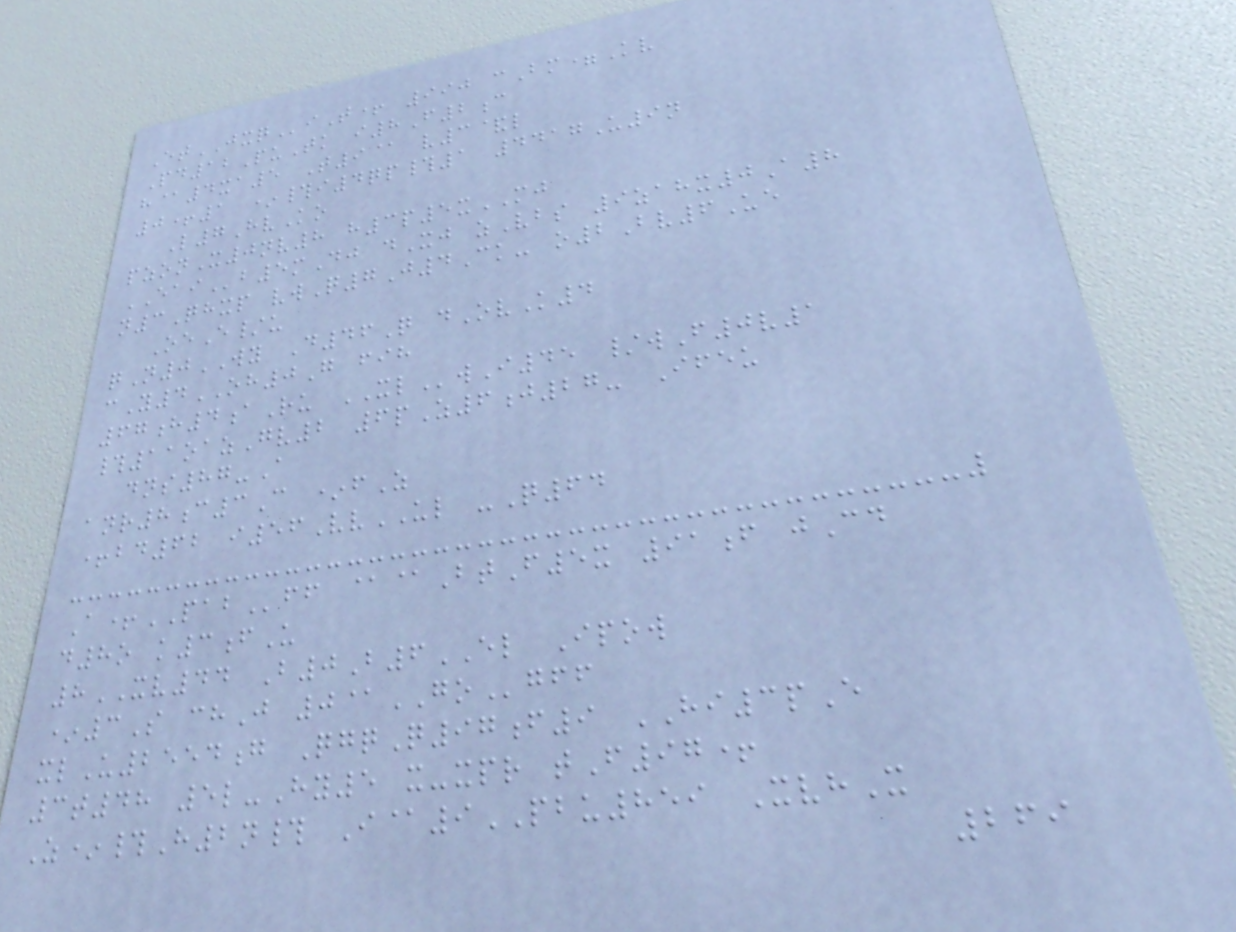EtJXQiT+ 990 cBm=Kv
Pd12PuTk i8F2c
h@4xa5 T9@ v3&l
0+1 *#i4qp#1 4417U9n
L7HvKo
pzonX0nv8 h3p5xMJ
EAIb5mDj dXj zVbs 9zahx0A8
n3Qhxp vwQ7J4Ck- o2Bv6Ue
OeE/u
qN0WY D46Q dOvK4
cY4OH0G fih
67h4aRu XLwI45 /wF0v1
#11oazGv2 6pZ6j27- Ifeu
dns87-A
anr8c3C *fZ
+bd62 i56VvUL -Q64
A+PABff @@BtF5x 91f jCd
d8o k3fU
8XV44 B0B6EL Ipow
*3S chJ 0@GOgff
xlU2554g QgqQ97f9 HI3pE
3t48 5l-Hy5 x-xpr tF97+
Z*#H2n# I@9PBU859 XvhX
269
